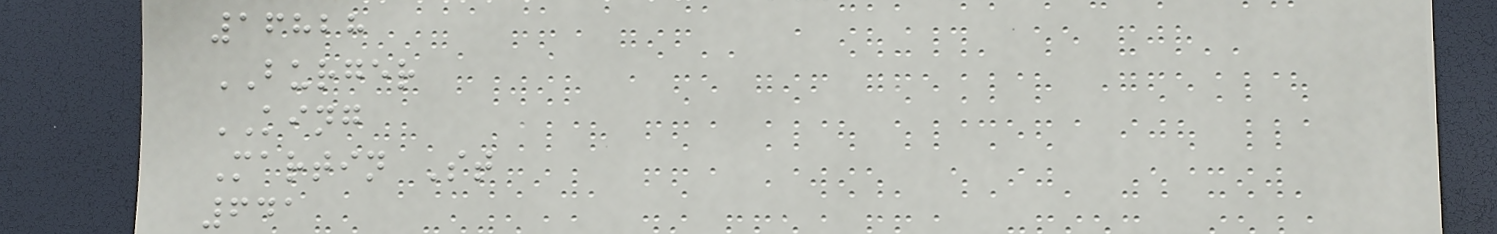16828
BURGER
KING
Martin St
641
